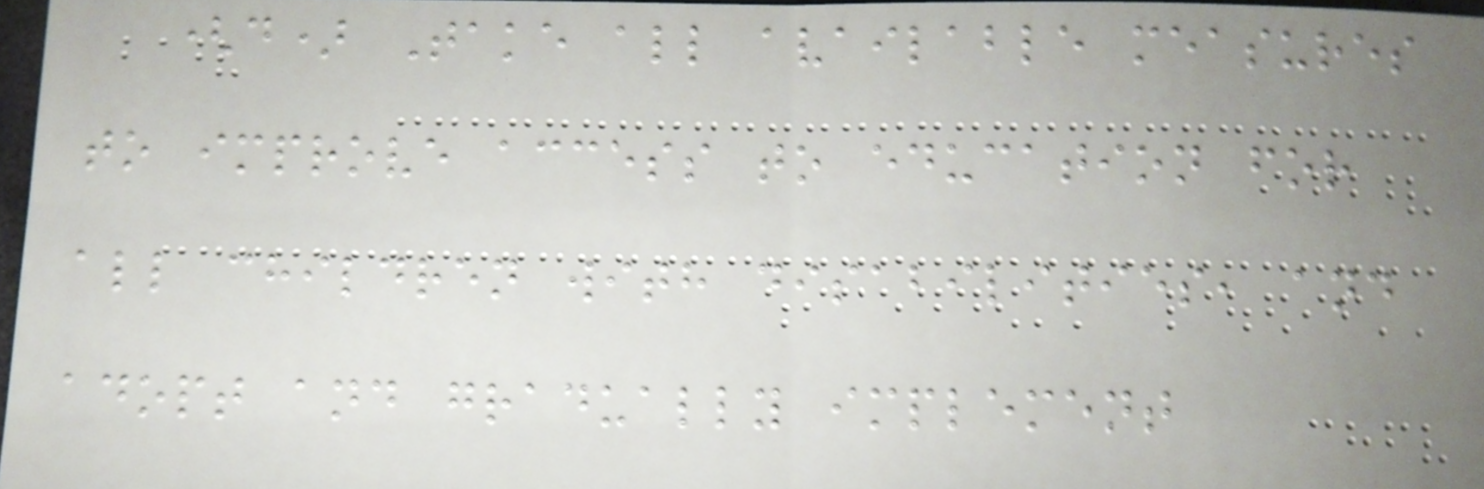(d) Take all available measures
to improve access to education for
all children with disabilities, and
adopt and gradually implement
